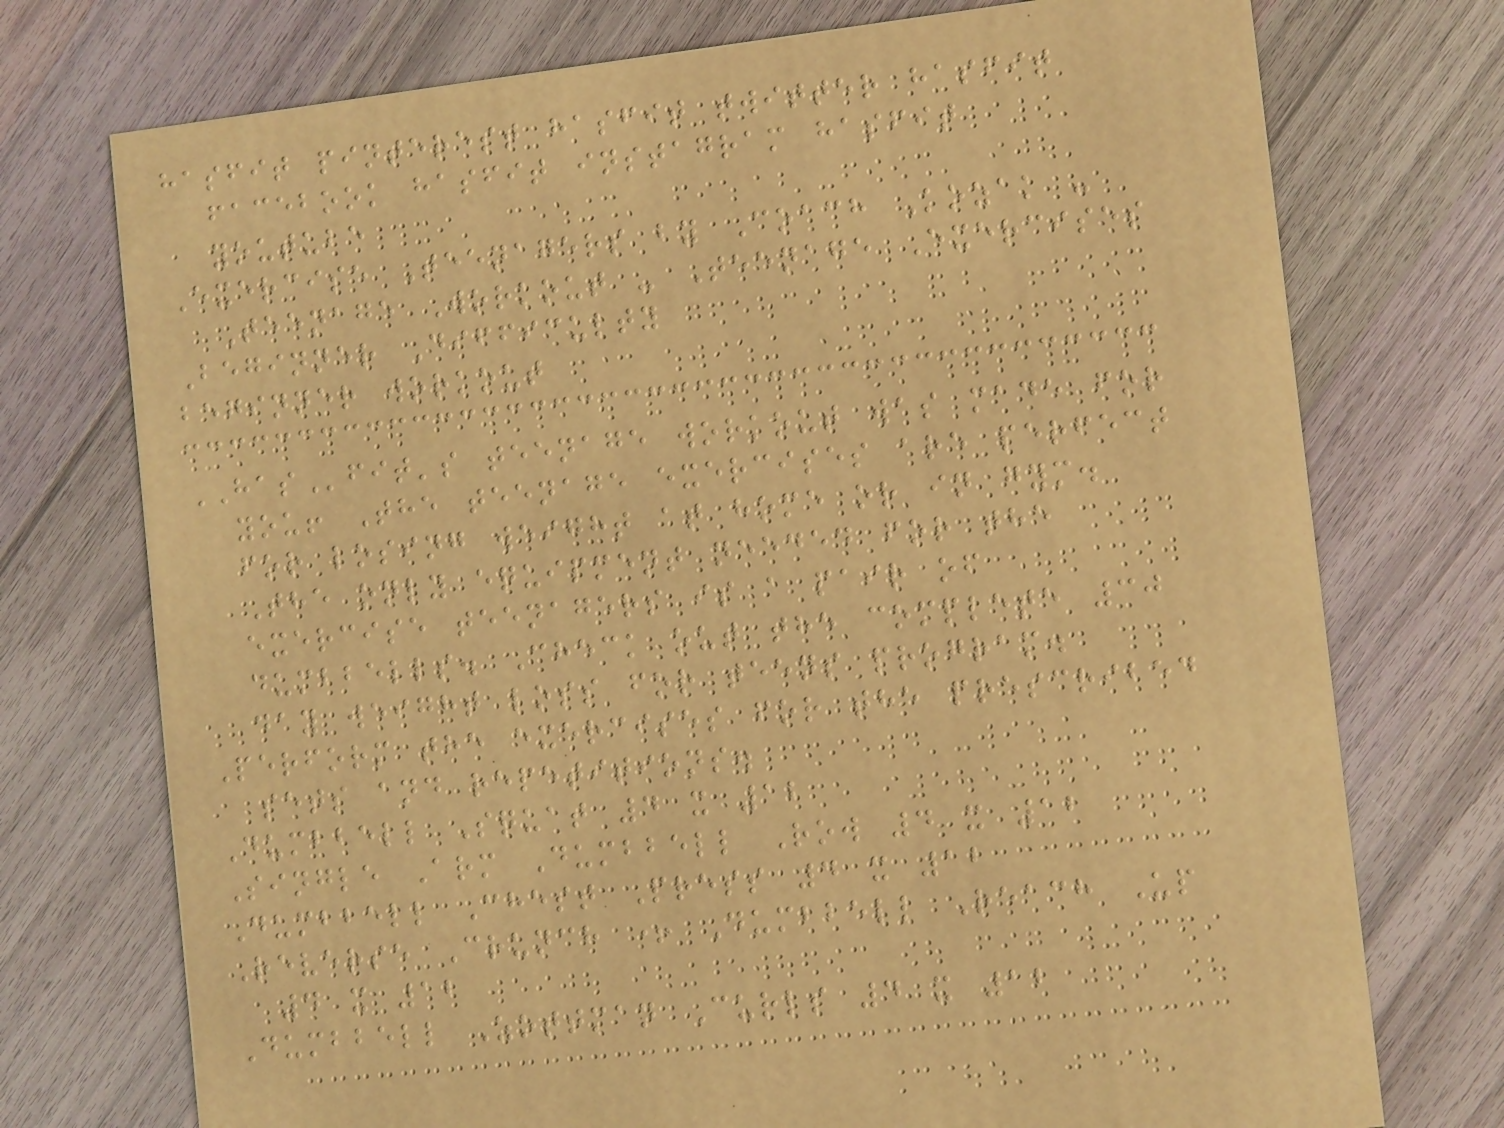hasfit pinterest hasfit twitter hasfit
facebook hasfit instagram hasfit
youtube
Exercise Teenagers by Coach Kozak -
Teenage Workout - Teenage Exercises
Beginner Difficulty
beginner workout
HASfit's teenage workout was made for
you! The teenage exercises are perfect
for losing weight at home or in gym.
The only equipment needed for the
exercise teenagers is a pair of
dumbbells. Check out the complete 30
day weight loss for teens program.
Perform the exercises for the prescribed
sets and repetitions.
Dumbbell Squat 4 x 12
Single Arm Dumbbell Row 4 x 12
Dumbbell Chest Press 4 x 12
Reverse Crunch + Dumbbell Reach Up
4 x 12
Dumbbell Zottman Curls 4 x 12
